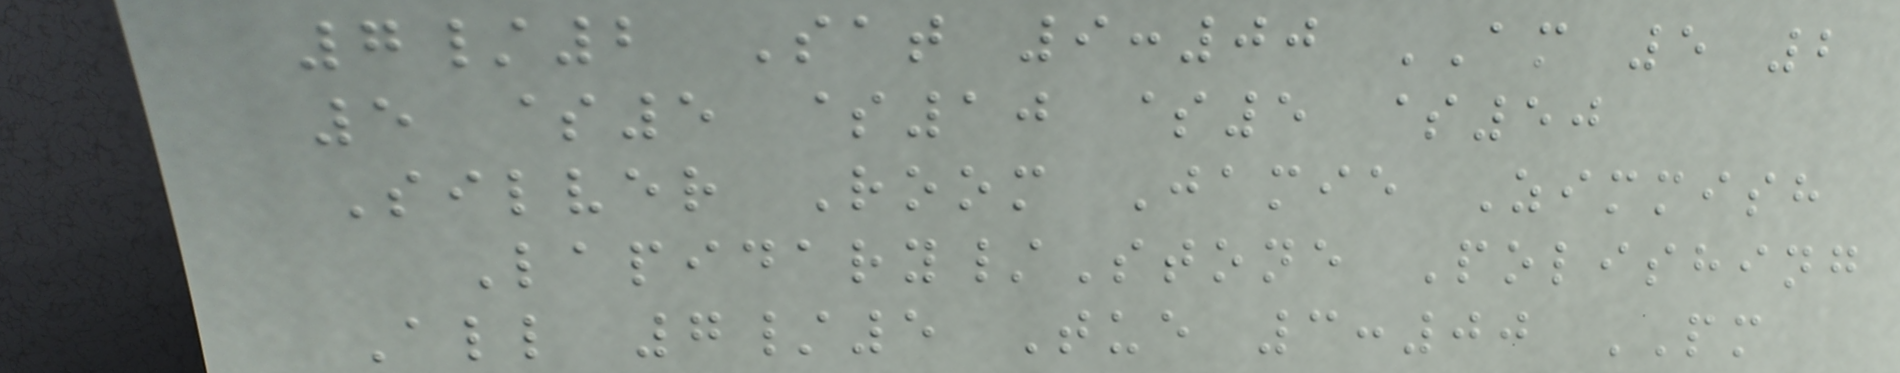7/2 Sat 9:00 AM 5 2
5 $5 $10 $5 $50
Silver Room Jamie Zimmish
Lapidary/Stone Polishing
All 7/5 Tue 3:00 PM
